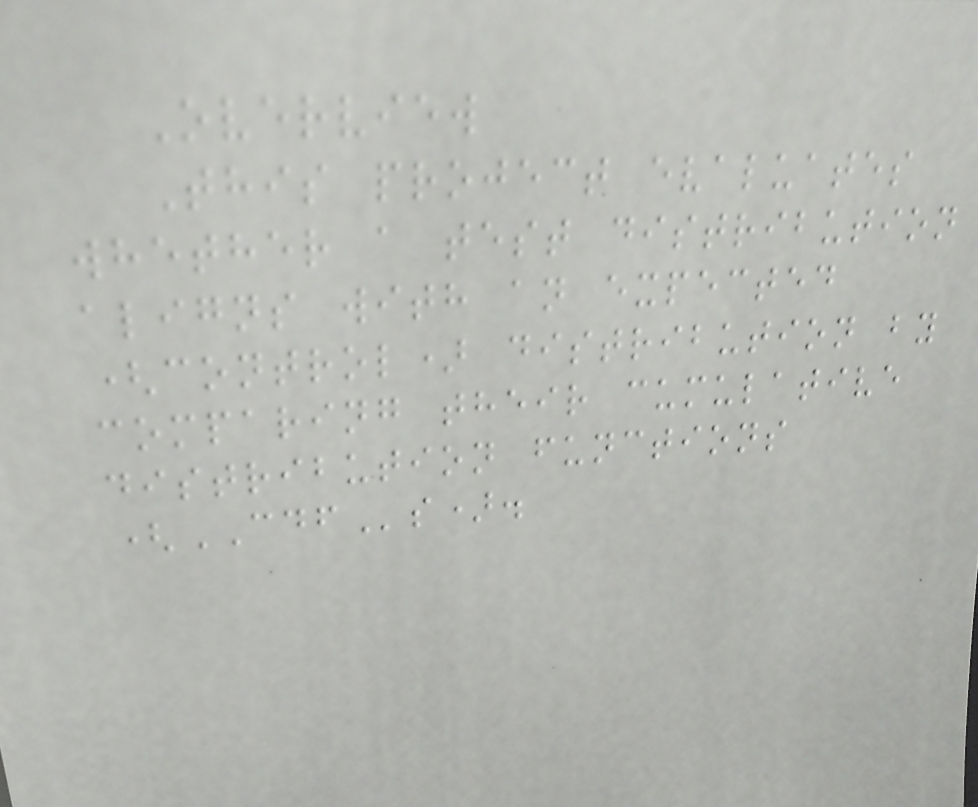Overview
This project evaluates
whether a test distribution
aligns with an expected
(control) distribution by
comparing their cumulative
distribution functions
(CDFs).
